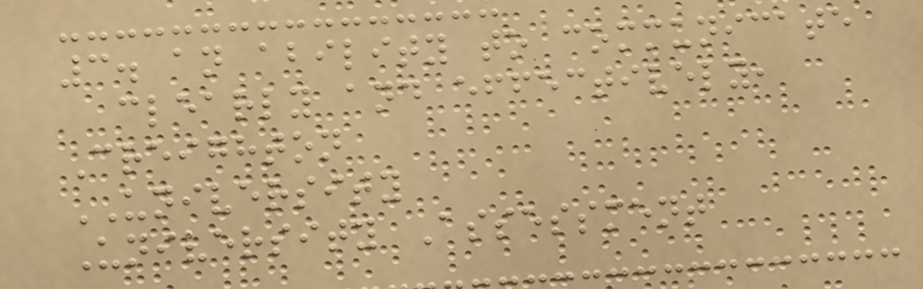3. an ability to communicate
clearly and effectively,
Creighton
UNIVERSITY
University Assessment
